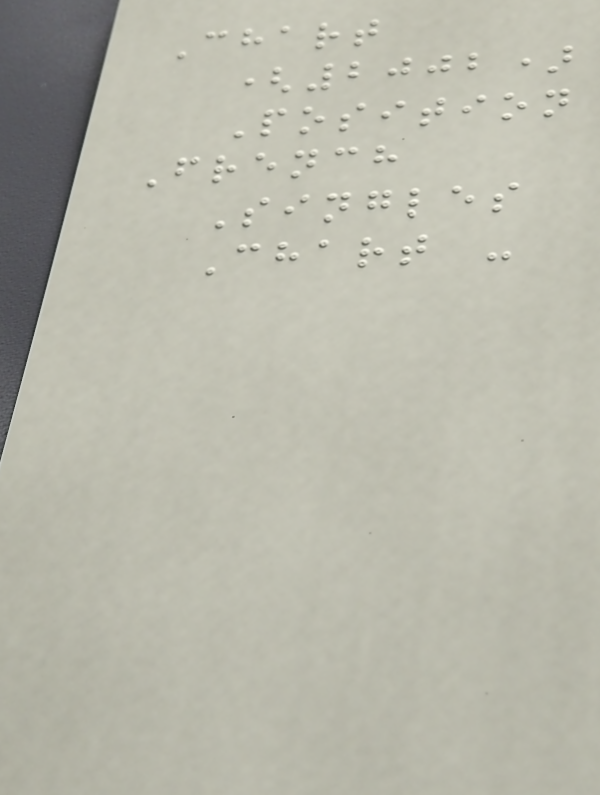Chart
(2002)
Position
French
Singles
Chart -
